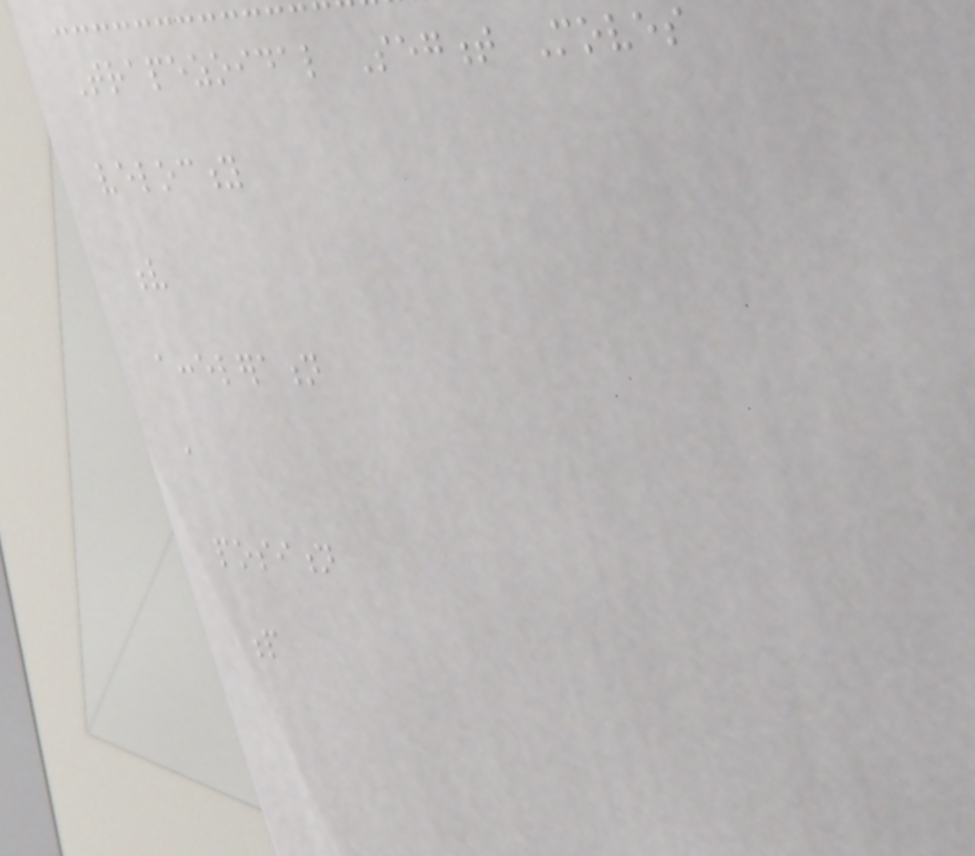Trapezoidal Segment Moves
velocity
v
acceleration
a
position
p
